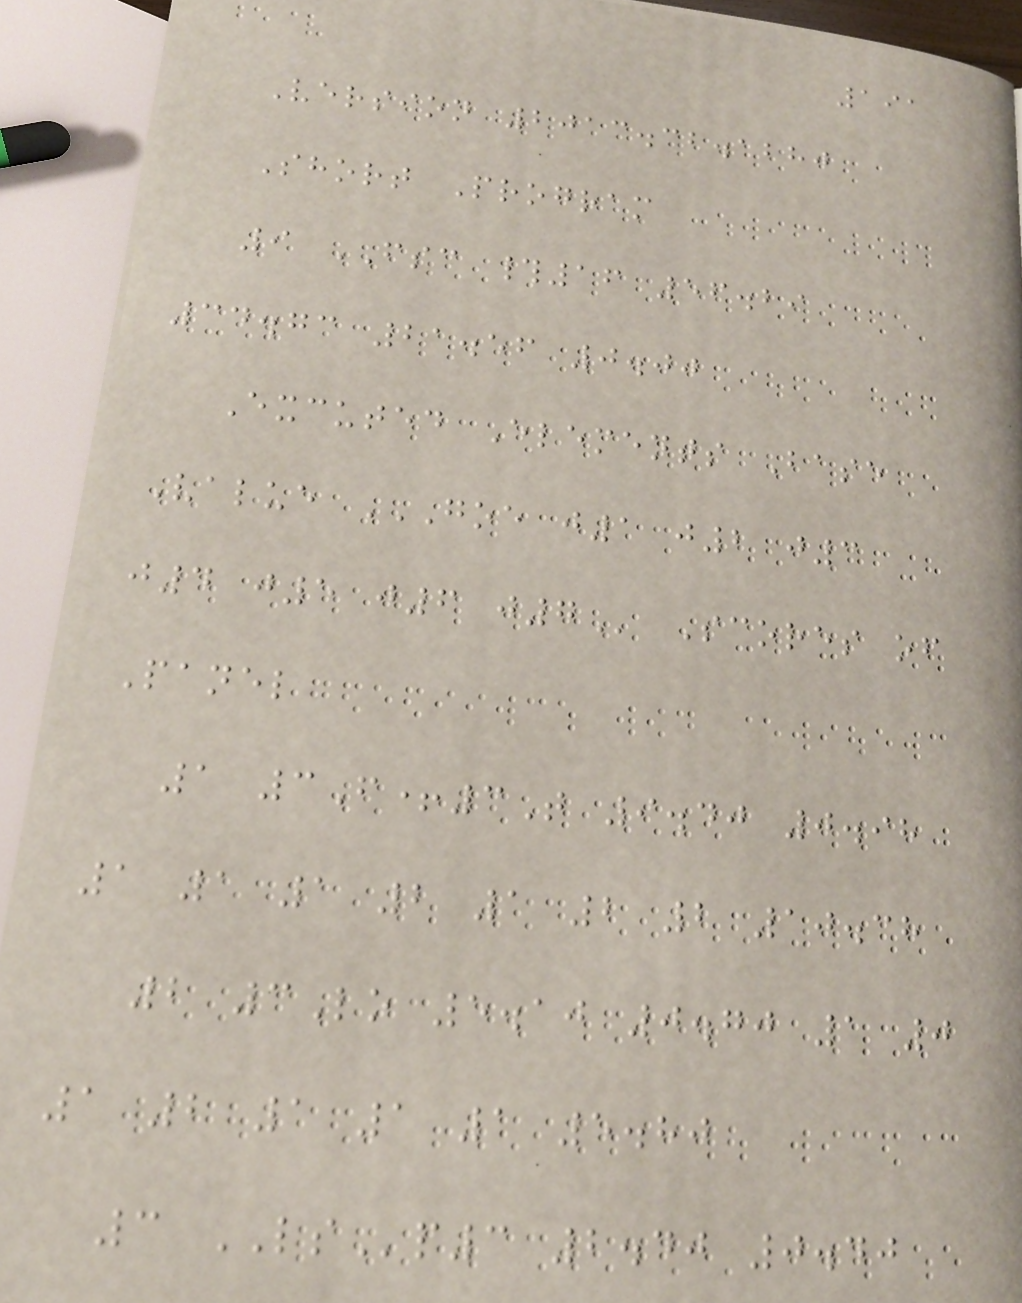191
Version 2013.32.1280
Short Program
9 FSC #16 56.29
34.73 21.56 0.00
Excuted Elements Base
Value GOE J1 J2 J3
J4 J5 J6 J7 Scores of
Panel
1 3F+3T 9.40 0.98
1 1 1 2 1 2 2 10.38
2 3Lo 5.10 0.70 1 0
1 2 1 1 1 5.80
3 LSp3 2.40 0.40
